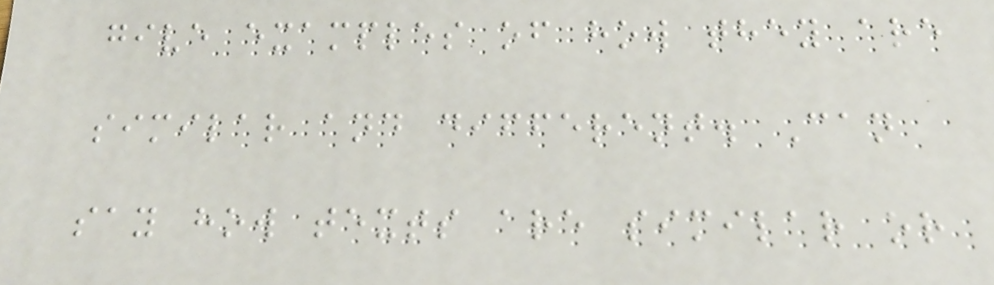give examples of how they are
similar and different. Can
say how texts are similar or
